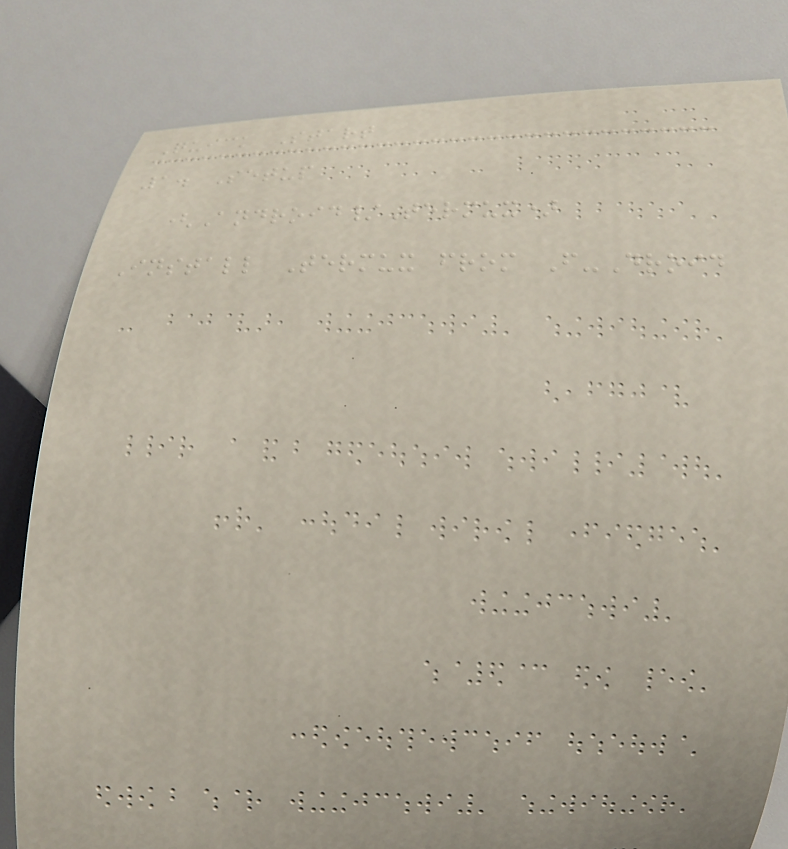Quick Start
1. Setup
(Android/Termux)
Install Termux from F-Droid
